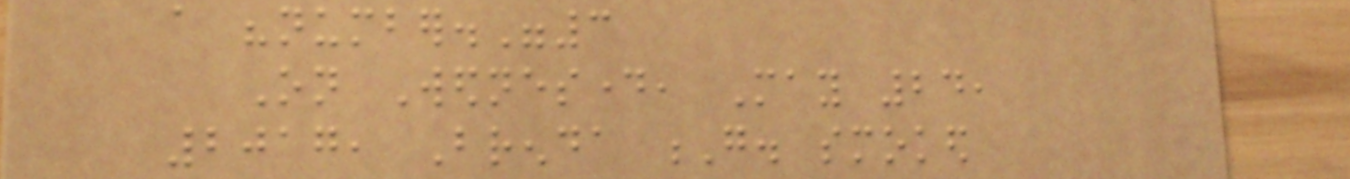a "number."3
On Wednesday, May 24,
2017, Brenda G. smoked
